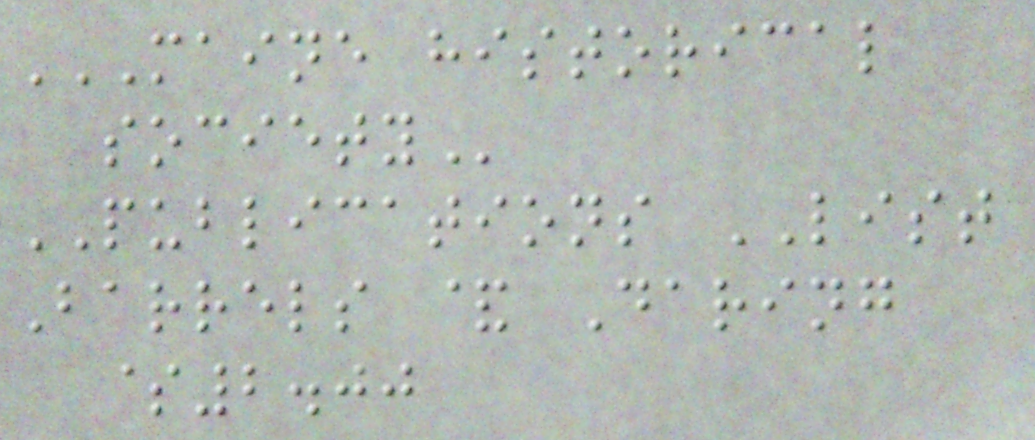MAINE HISTORICAL
SOCIETY
PUBLICATIONS LIST
Barrels & Daring
$2.00
